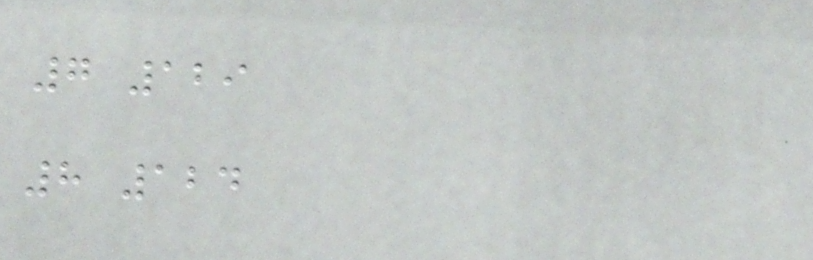7 129
8 124
